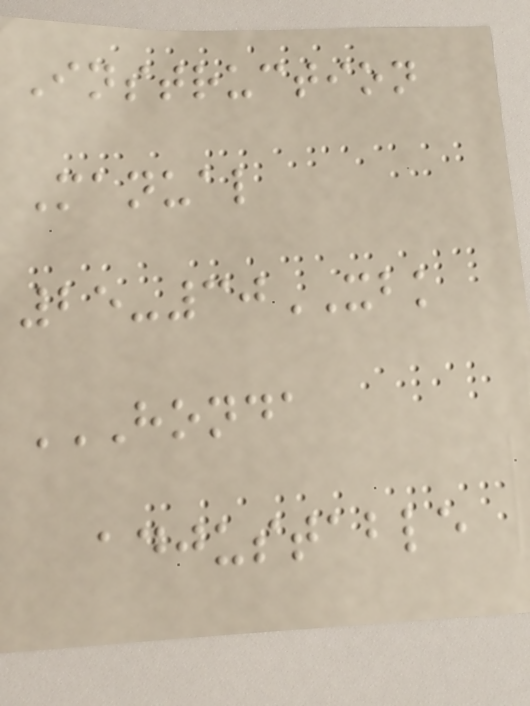Instruction
Manual
25-30XBK
HONDA
ADJUSTABLE
